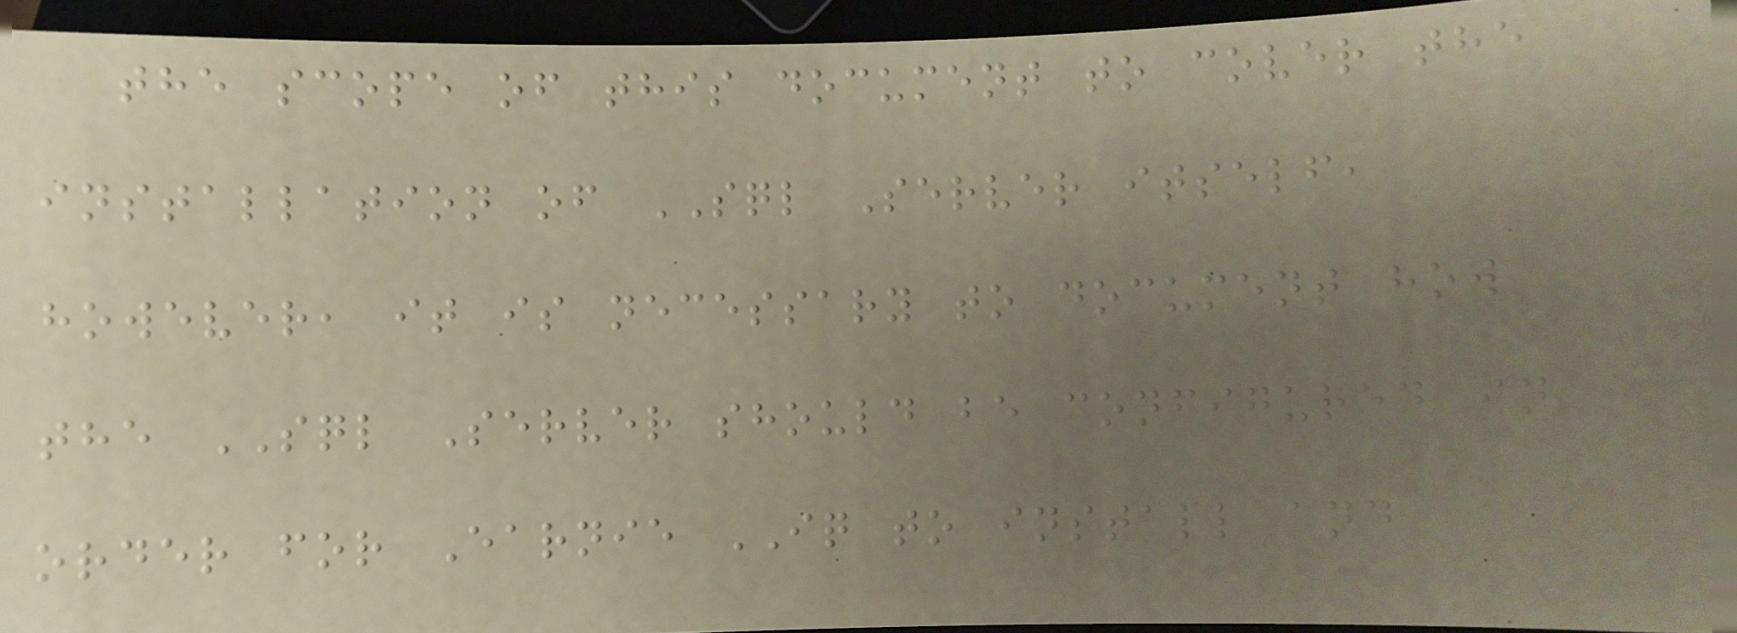the scope of this document to cover the
installation of SQL Server itself,
however, it is necessary to document how
the SQL Server should be configured in
order for Earnie IQ to install and
